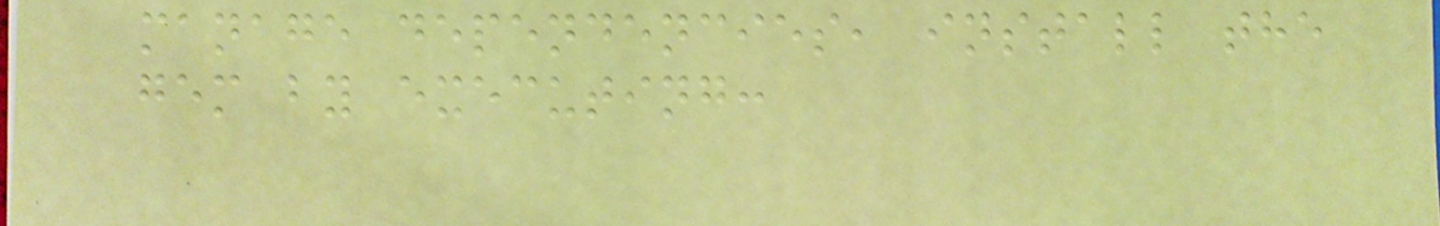manage dependencies, install the
gem by executing:
